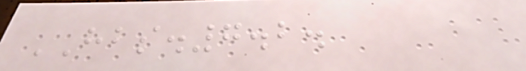HBS.7.2.
